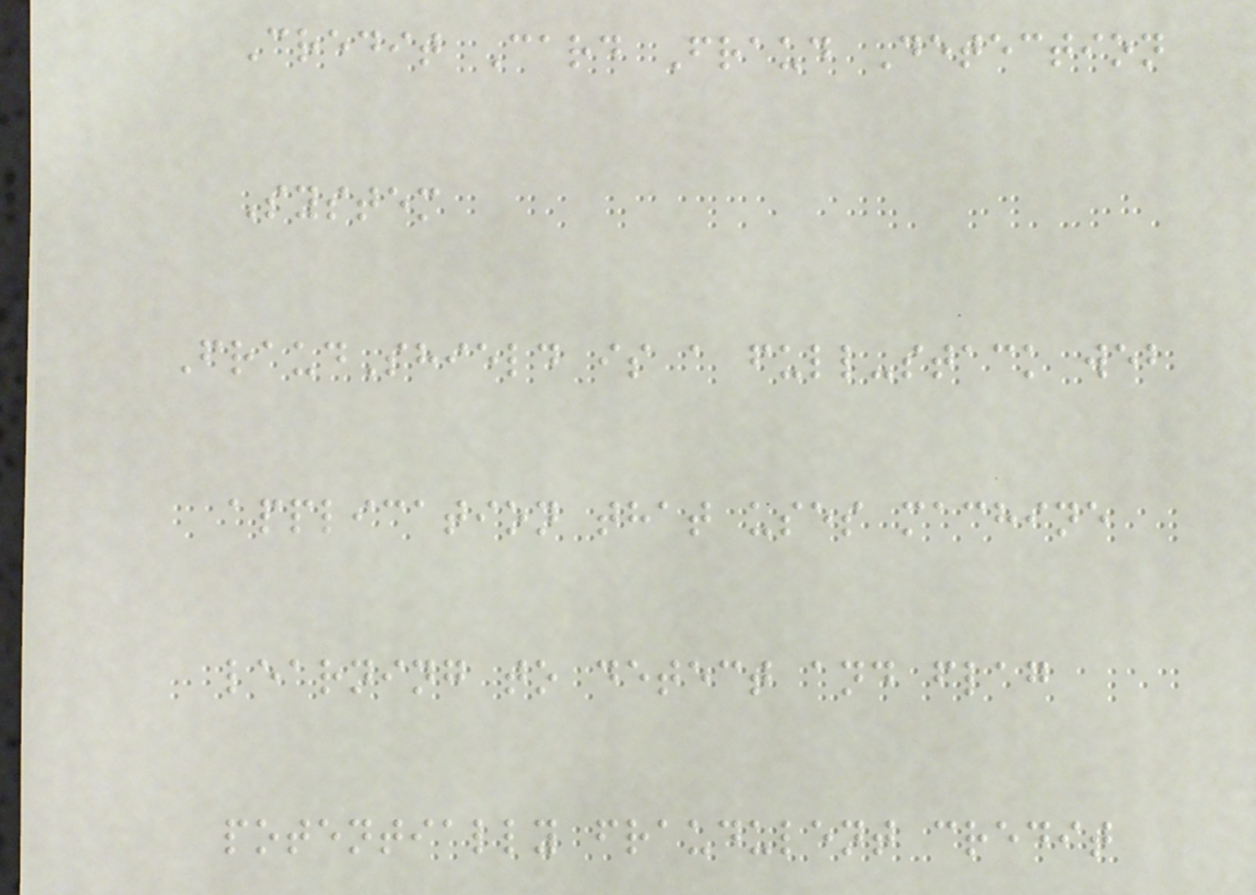Credit Card Fraud Detection
System
FraudShield is a full-stack web
application that uses machine
learning to detect and flag
potentially fraudulent credit
